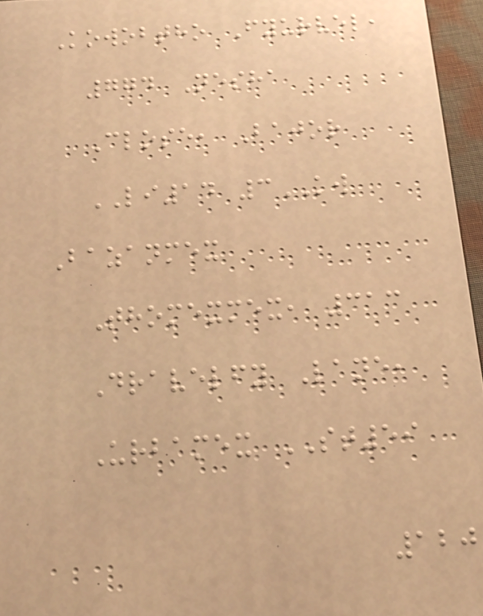Kowobtho Fyurvel,
774 Nesha
Close, Bajor
LI14 3KW
Bazanmex
Thomexmex, 313
Dravelfy Lane,
Urbamex ST59
120
